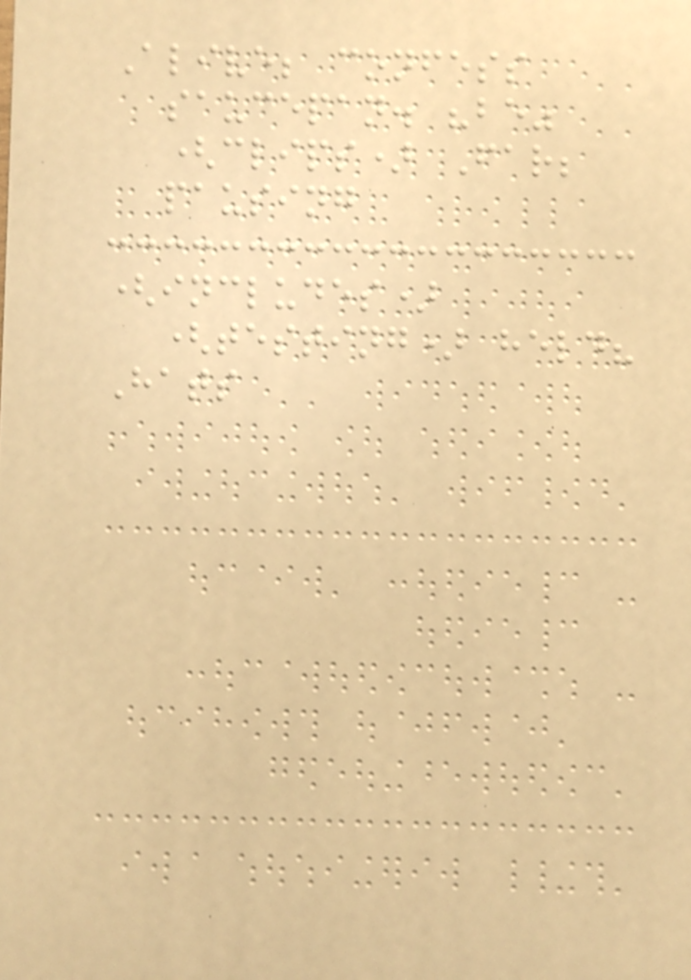Alive; confess
saucepan. "be"
(clips) Far;
pausing
(includes)
(testing) held?
Hats
